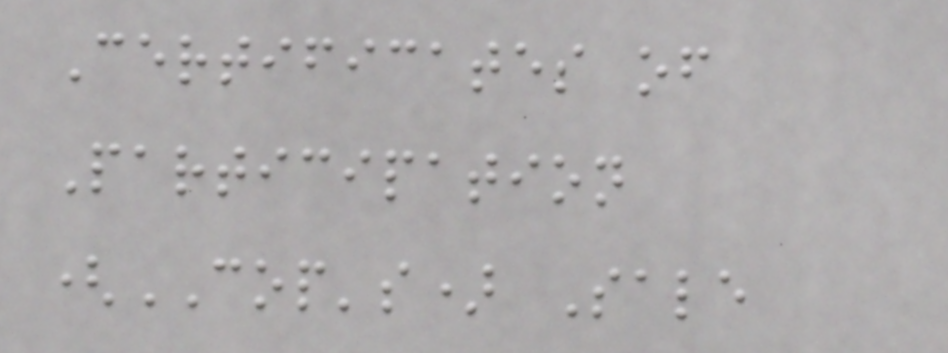Certificates of
Participation
(COP's) Sale
